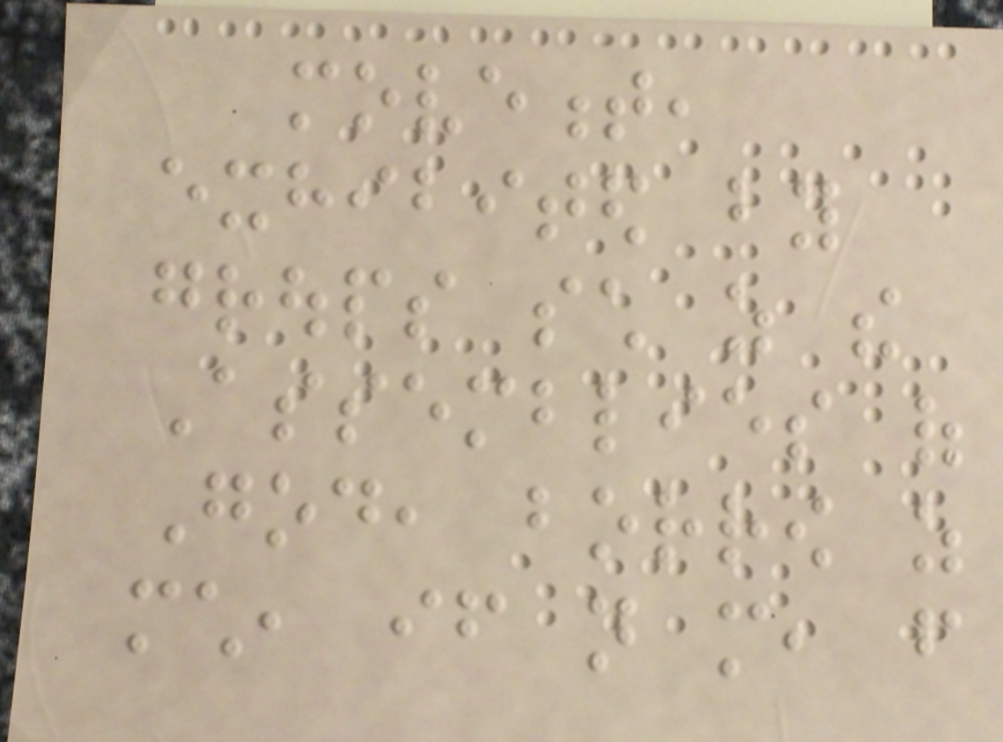movement,
exhibited by
groups such as the
Assemblies of
God, borrow as
much, if not more, from
